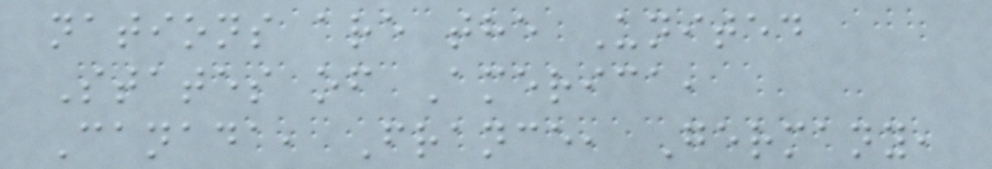nations are the United
States of America,
Canada, France, Germany,
